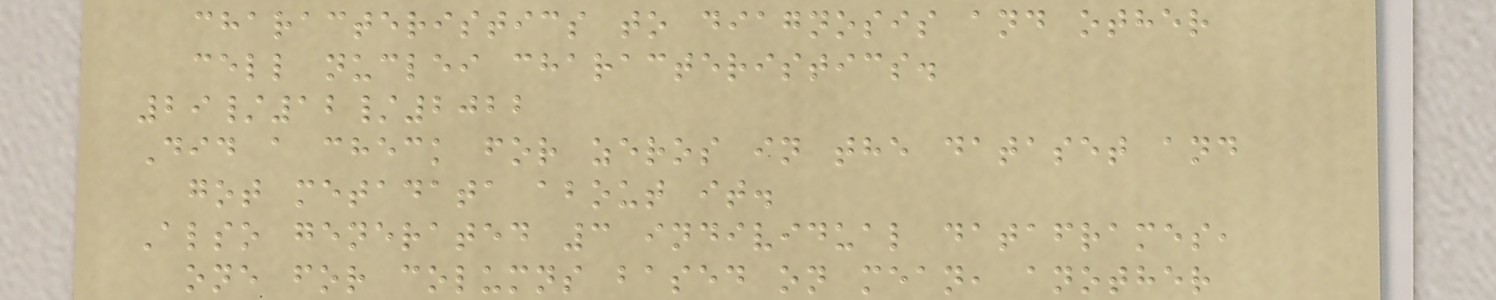characteristics to diagnosis and other
cell nuclei characteristics.
29/12/2022
Did a check for zeros in the dataset and
got metadata about it.
Also generated 3 individual dataframes,
one for columns based on mean, another
